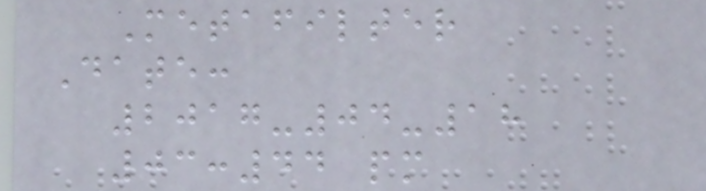Metafilter
Date:
2017-04-18
03:44 pm
